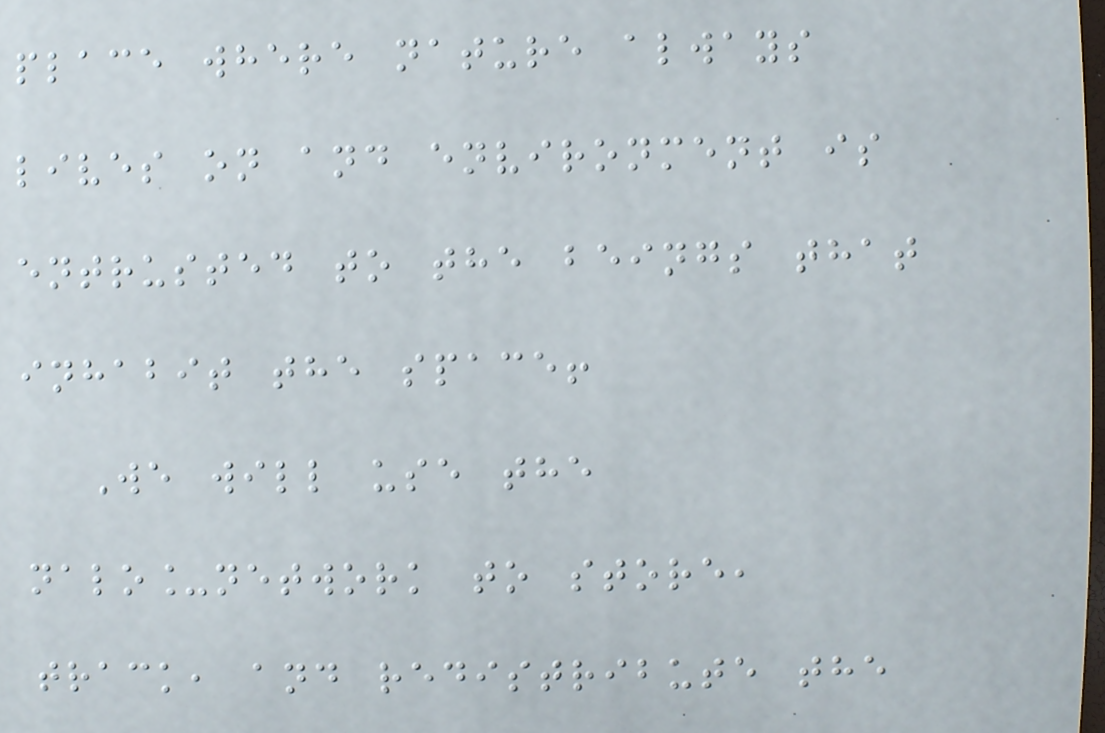place where nature always
lives on and environment is
entrusted to the beings that
inhabit the space!
We will use the
nalo_network to store,
track, and redistribute the
